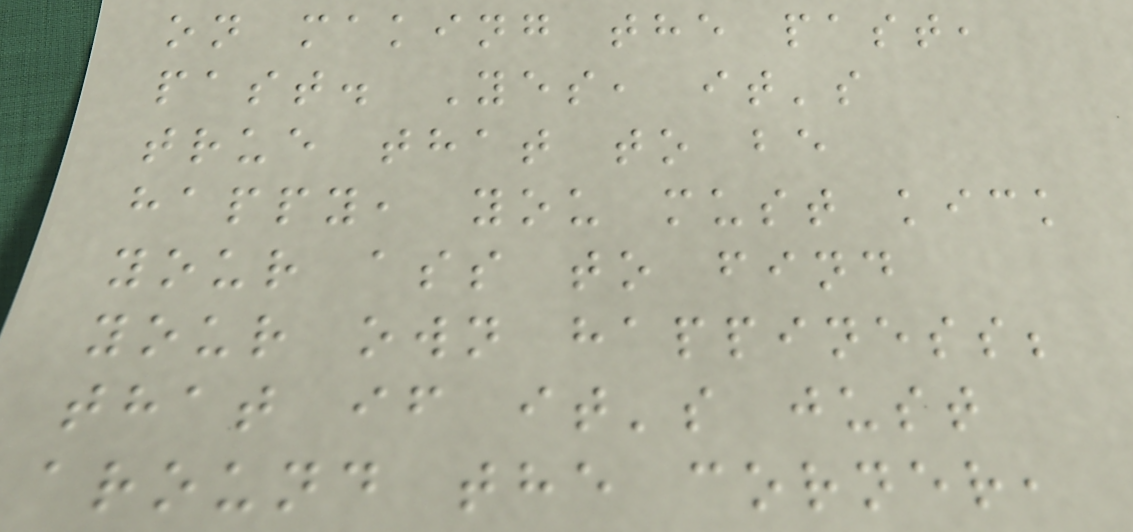on making the past,
past. Yes, it's
true that to be
happy, you must kick
your ass to find
your own happiness;
that if it's just
around the corner,
